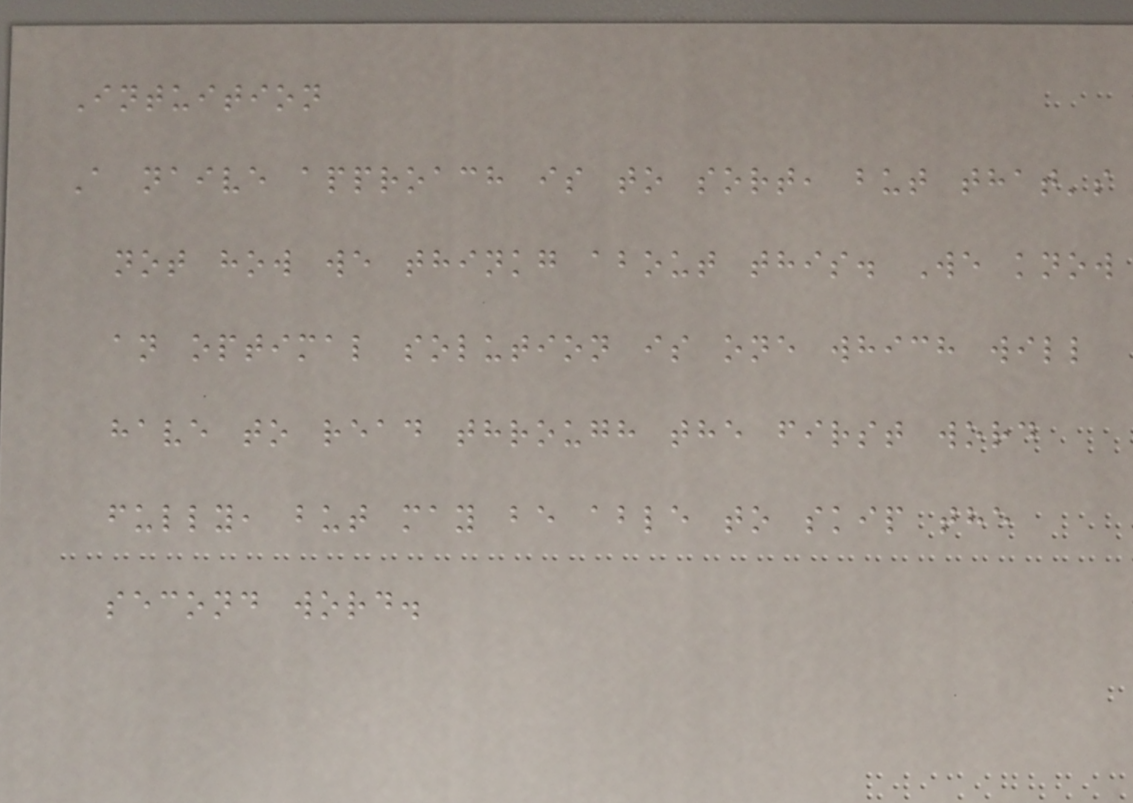Intuition
A naive approach is to sort, but that's
not how we thinkg about this. We know
an optimal solution is one which will
have to read through the first word
fully, but may be able to skip the
second word.
